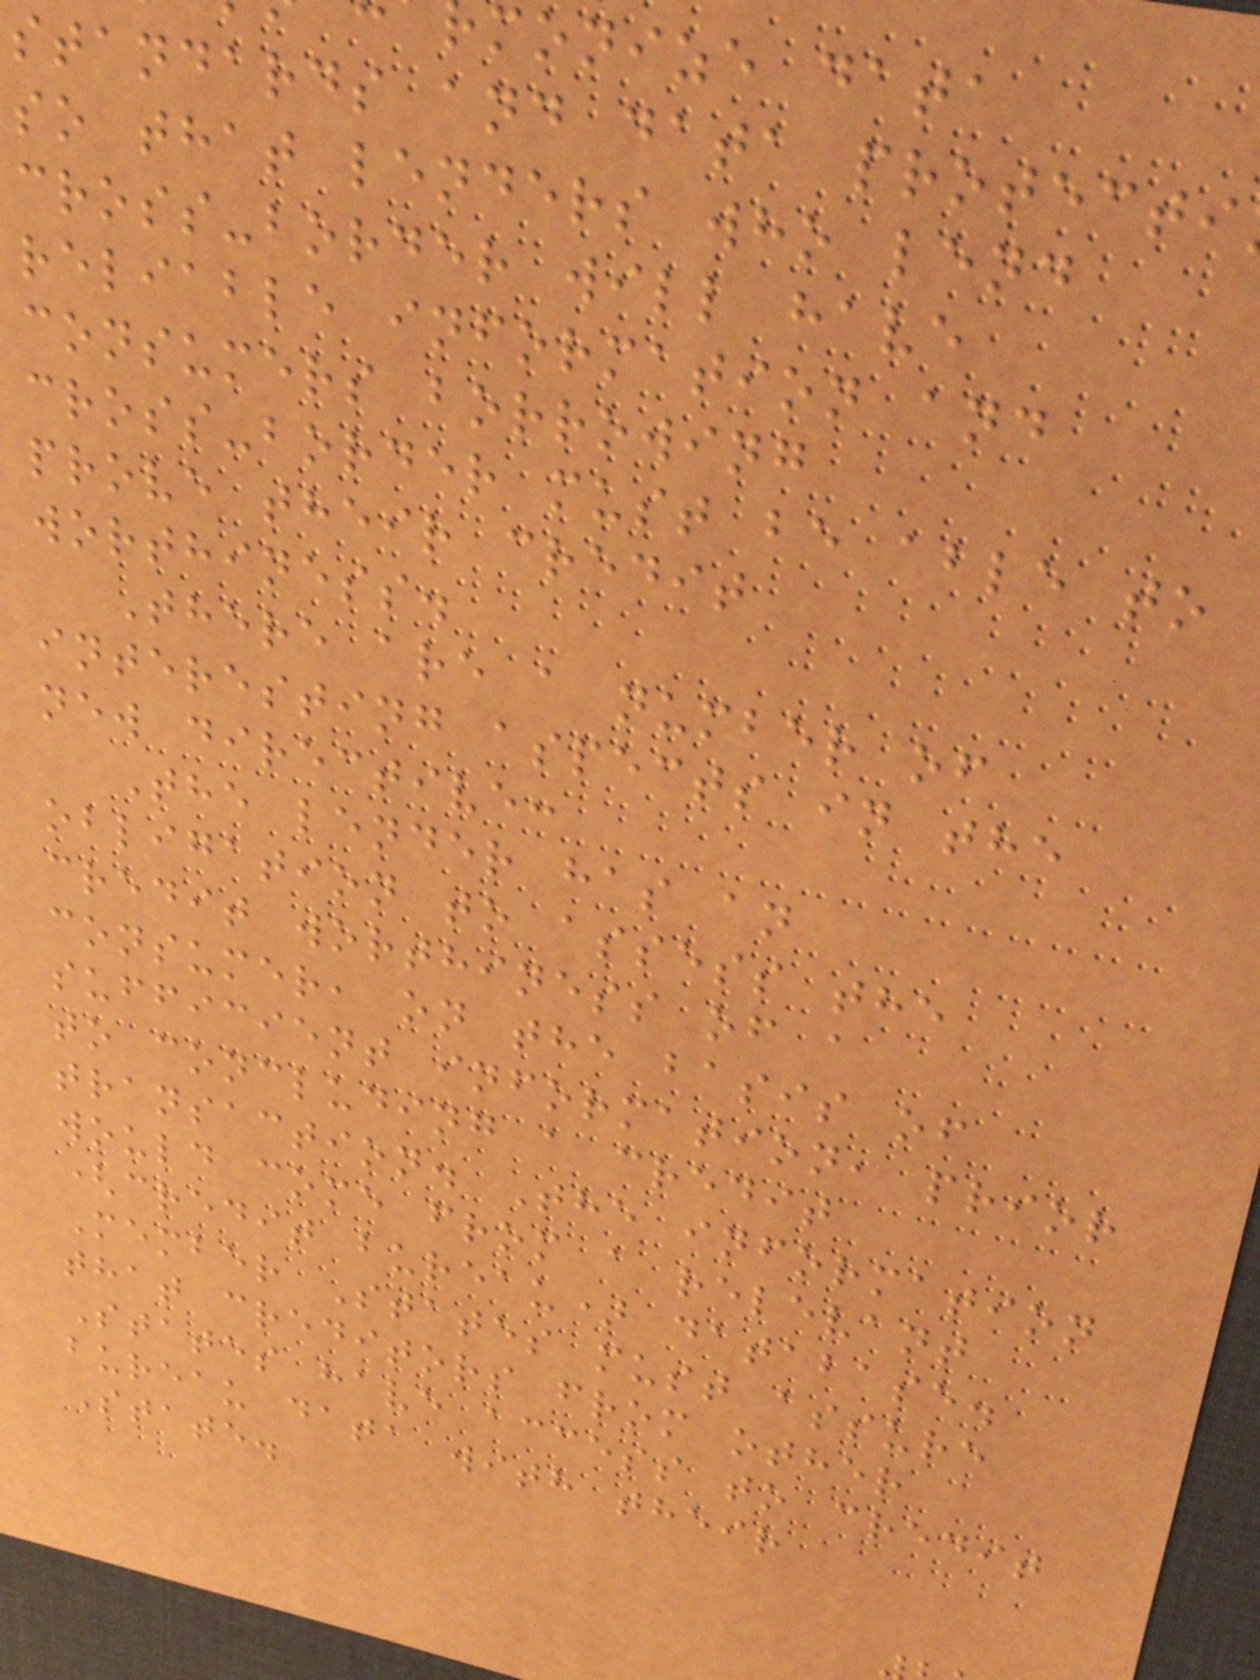monize data
standards and data protecti
so that lenders who lend
cross-border will have
reliable information and
consumers borrowing
cross-border must be able to
prove their credit
worthiness.
There are a number of
interesting aspects in the
new directive:
The lender has an
obligation to assess the
credit worthiness of a
consumer, on the basis of
sufficient information, prior
to concluding a credit
transaction. The information
would come from a relevant
(credit bureau) database.
Member States must assure
that creditors from other
States have access to credit
bureau data with their
State.
